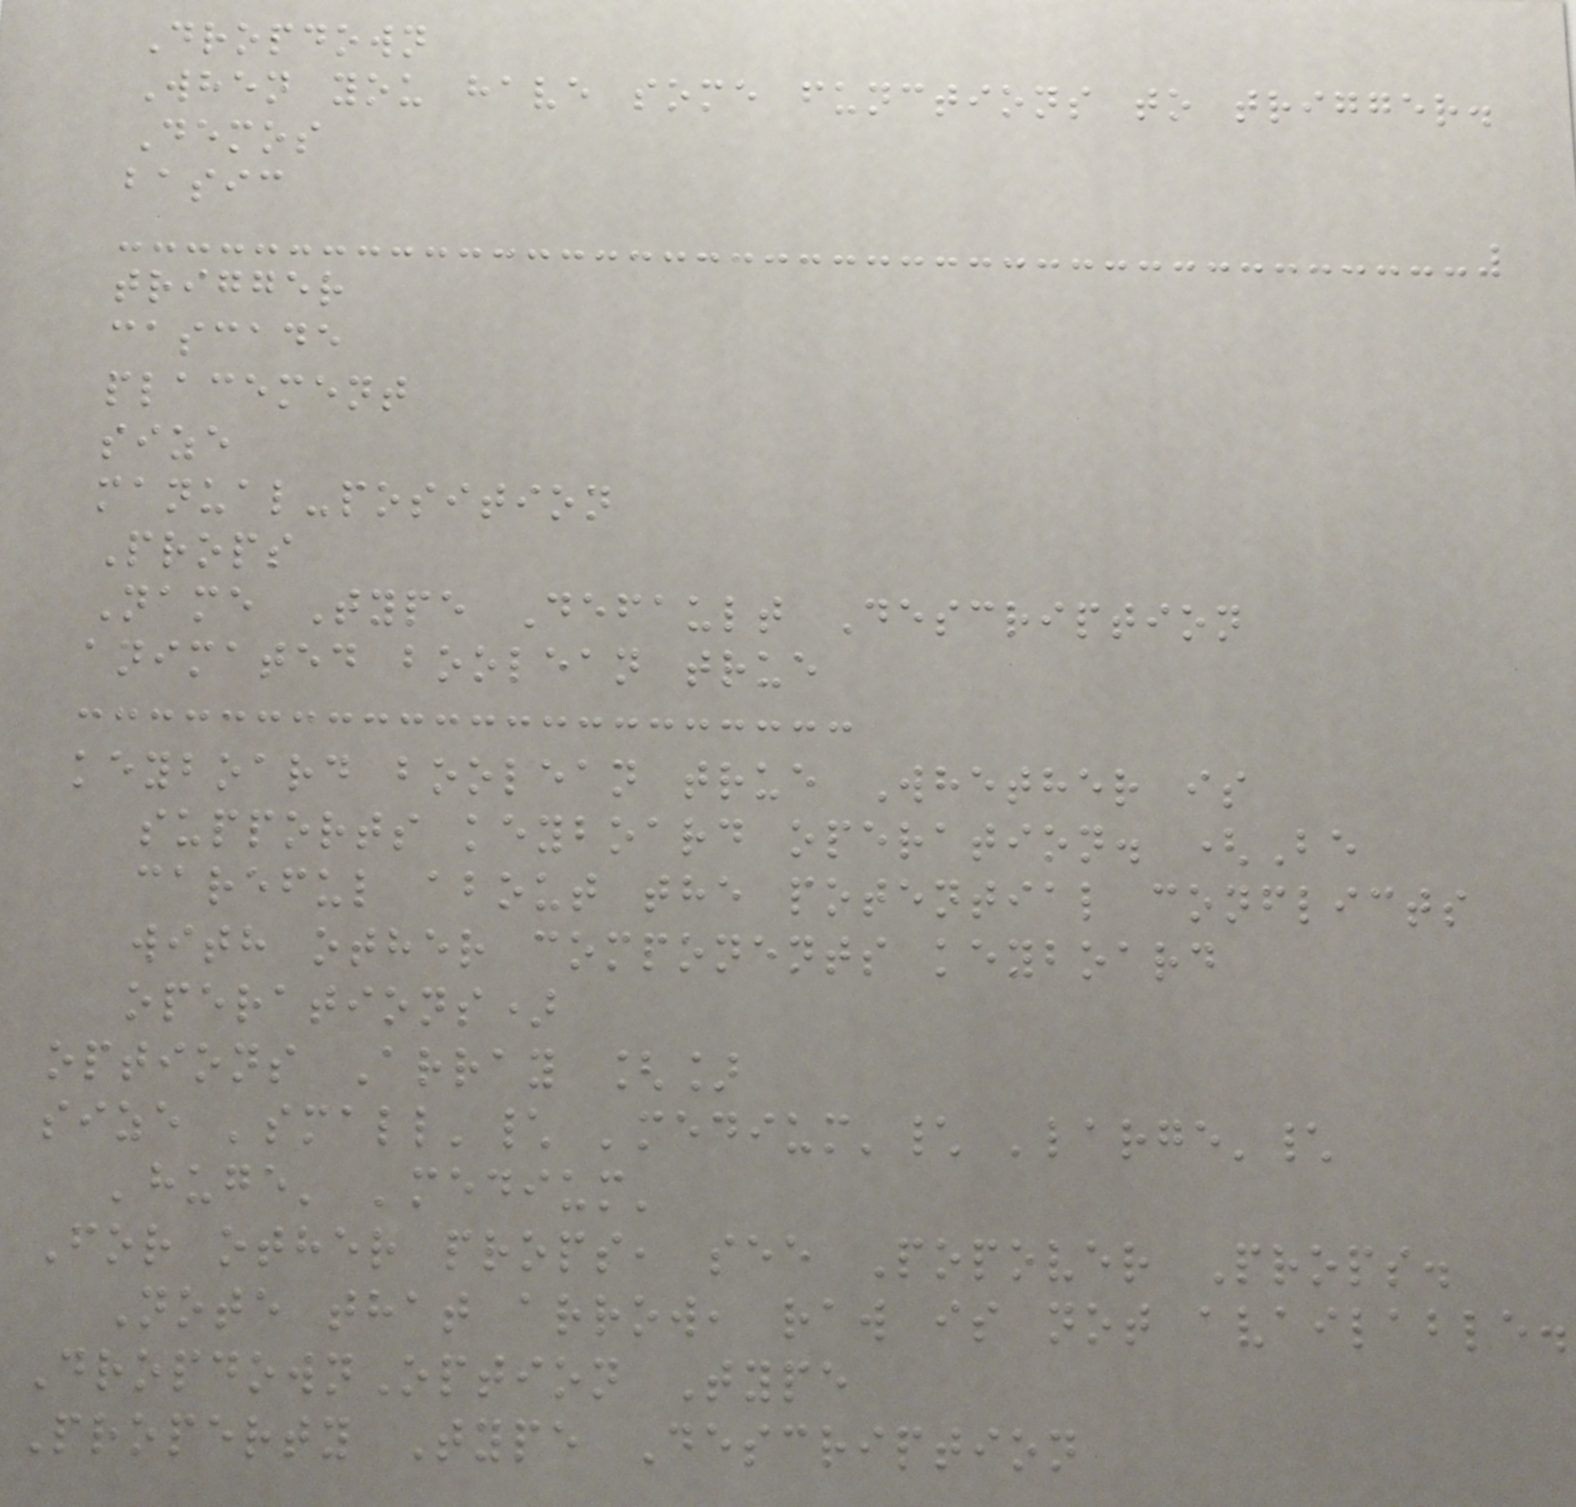Dropdown
When you have some functions to trigger.
Demos
basic
trigger
cascade
placement
size
manual-position
Props
Name Type Default Description
animated boolean true
keyboard boolean true Whether is
supports keyboard operation. (Be
careful about the potential conflicts
with other components keyboard
operations)
options Array []
size 'small'\ 'medium'\ 'large'\
'huge' 'medium'
For other props, see Popover Props.
Note that arrow, raw is not available.
DropdownOption Type
Property Type Description
